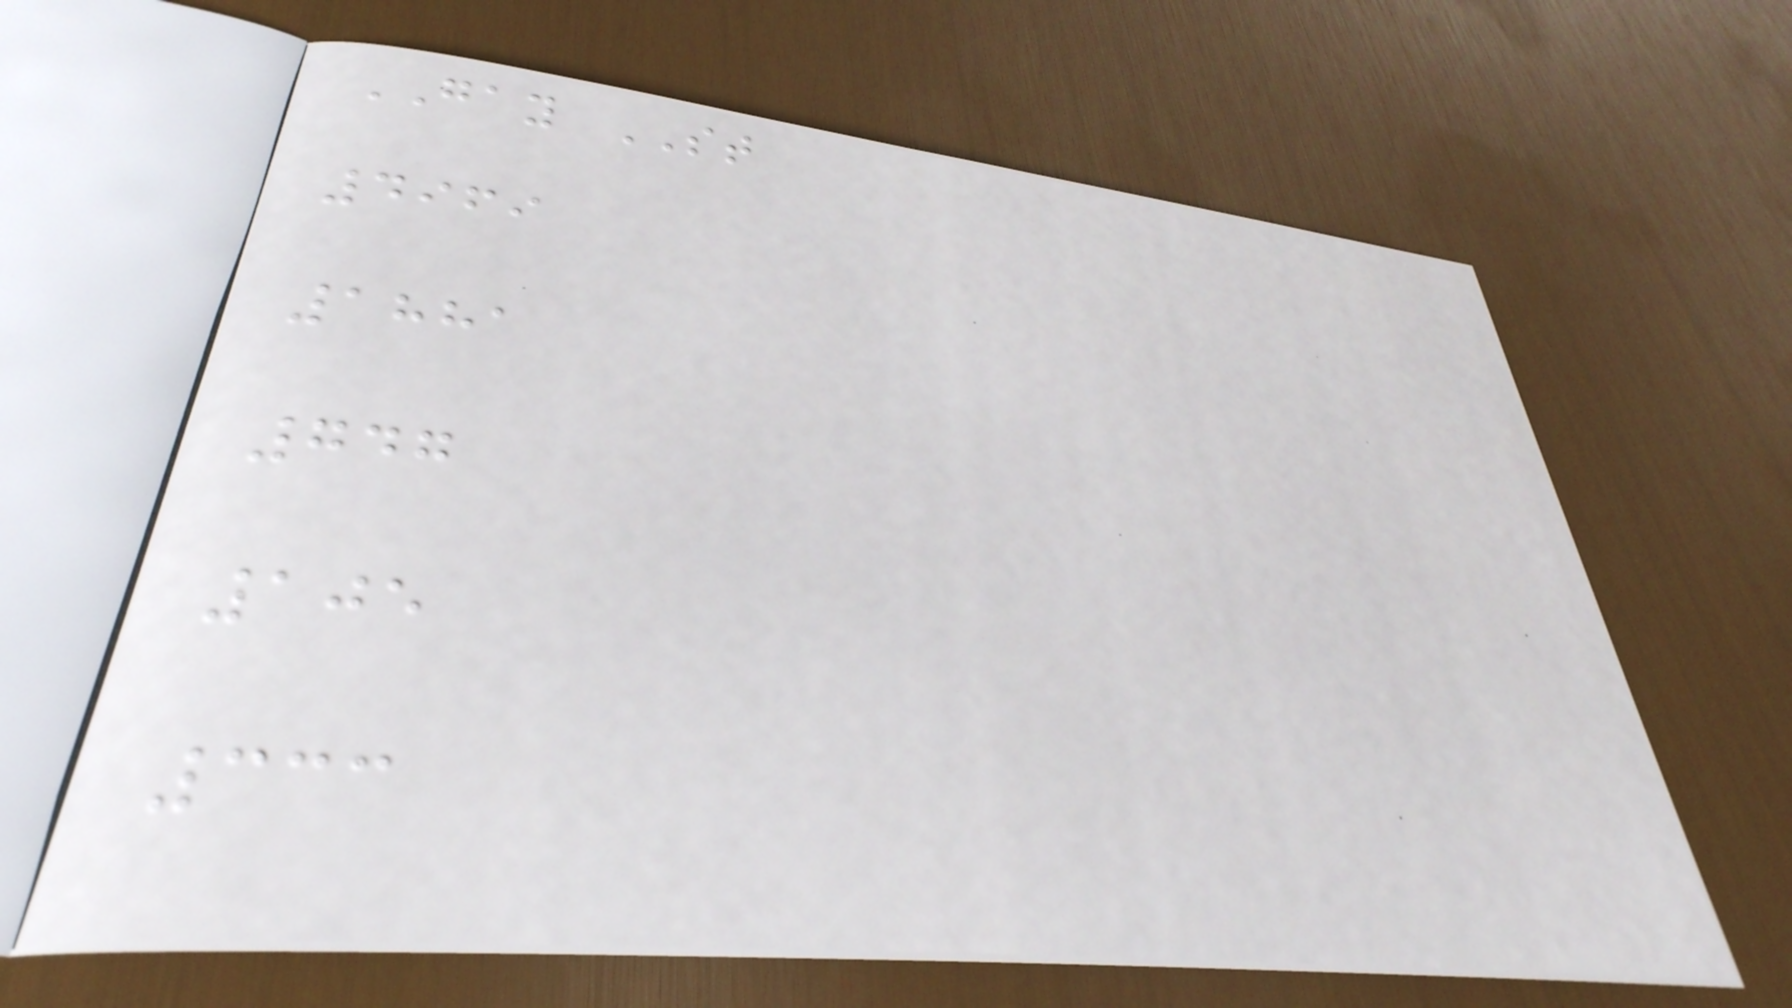GAY ST
4969
1881
747
105
333
